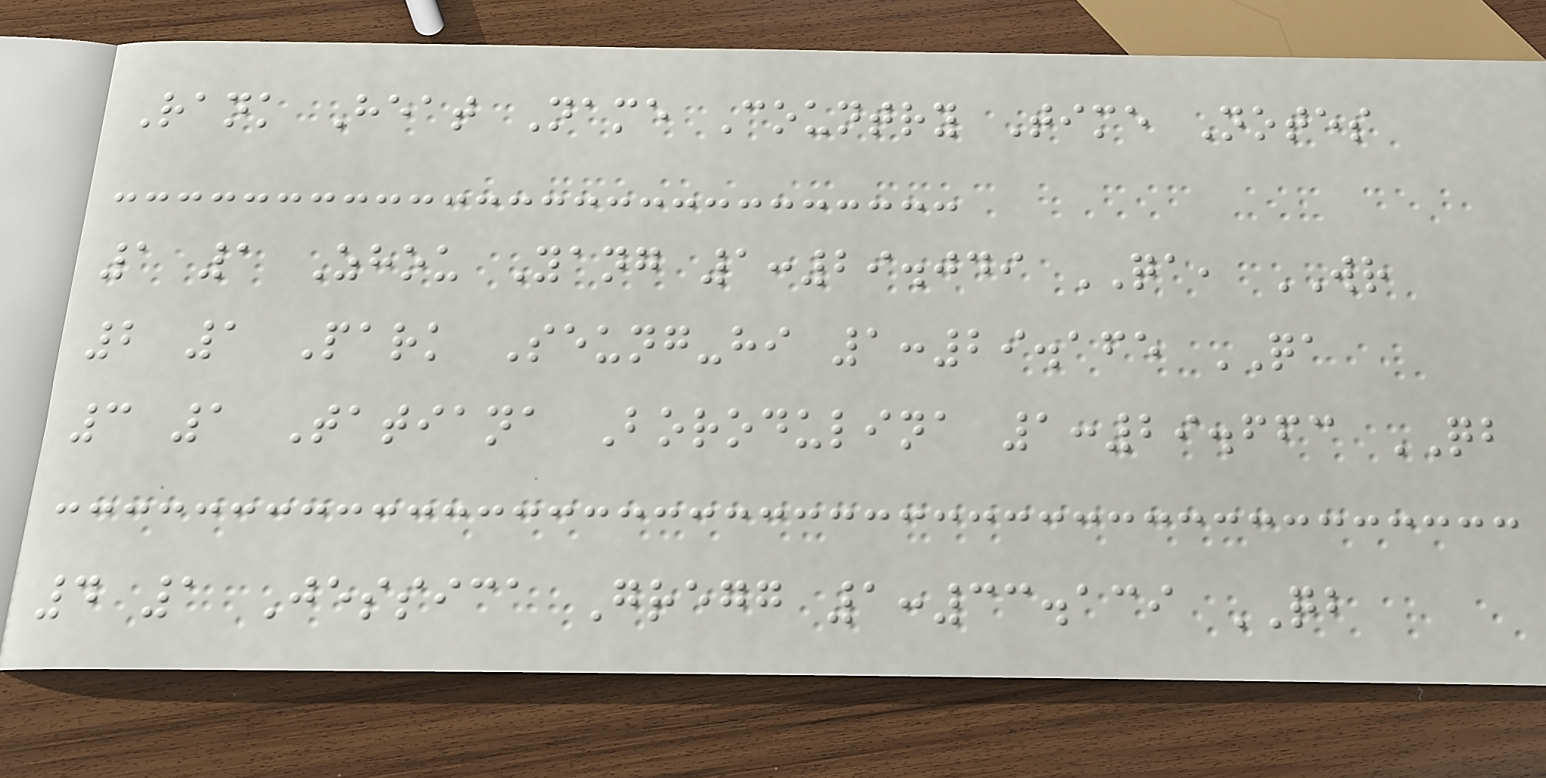Rank Heat Name Country Time Notes
1 1 Zhou Yang 1:29.049 QA, WR
2 1 Park Seung-hi 1:29.165 QA
3 1 Tatiana Borodulina 1:29.663 QB
4 1 Jessica Gregg 1:33.139 QB
